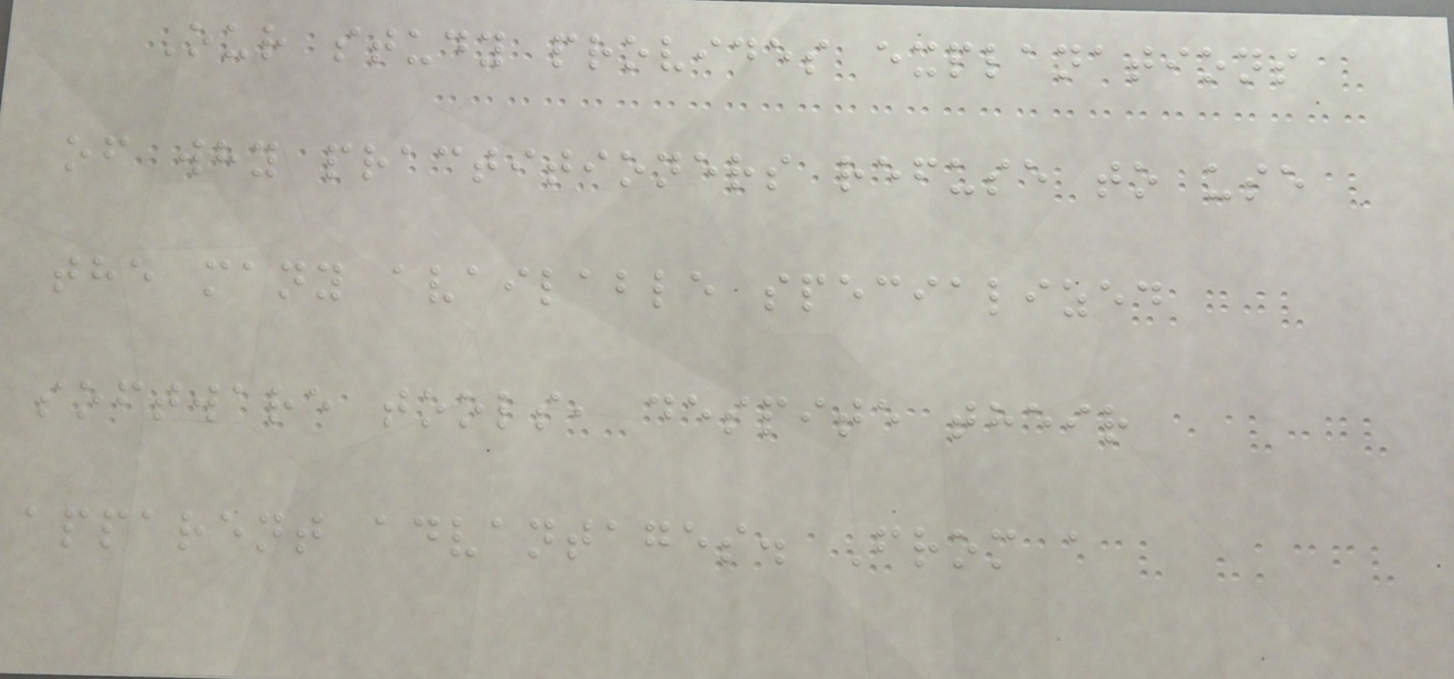Our study provides explanations
of why practitioners refuse to use
the many available specialized
software tools, despite their
apparent advantages. From a
